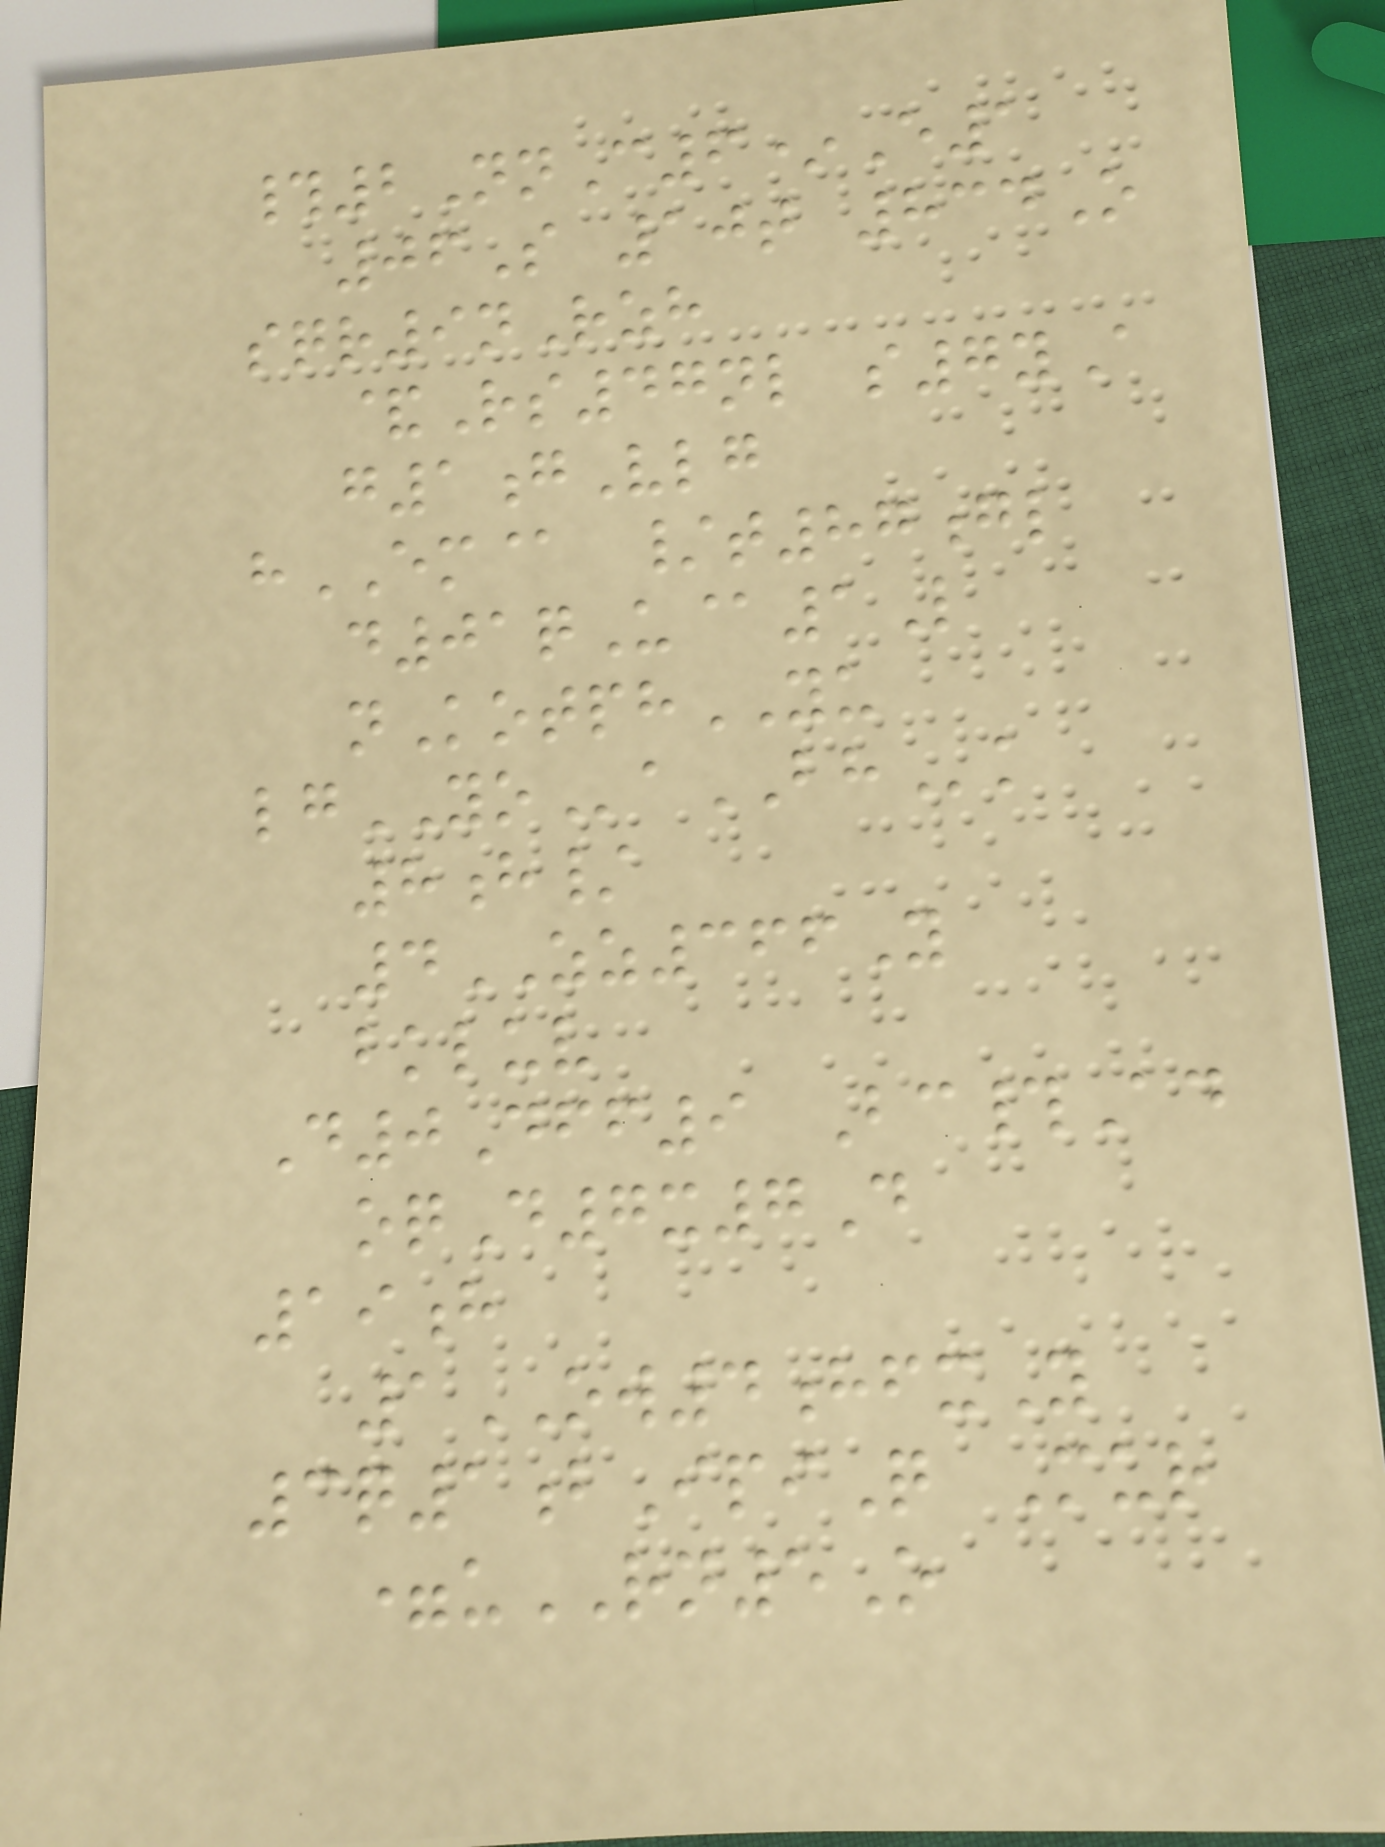#2NnC6*E1
06S 10t 834O
sqr9nRzh
&Rs47nl s7yA
g1gVlg
hEM@ /t87gl
d01qU@1L
nKotphYU
lgYOaBHk
8h/
4ZZ366Y
bkluv
D0Dff9 Bc#Ad
oqD7x7D
19h
1OW4hfxY
3q1bIpiQ Mur
=uRN5O
